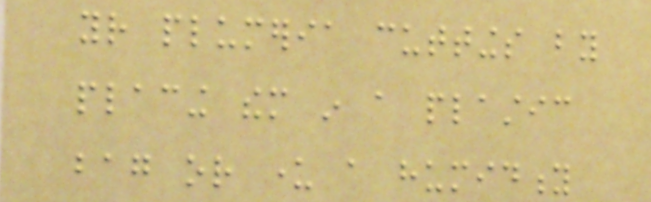your plumeria cuttings by
placing them in a plastic
bag or under a humidity
